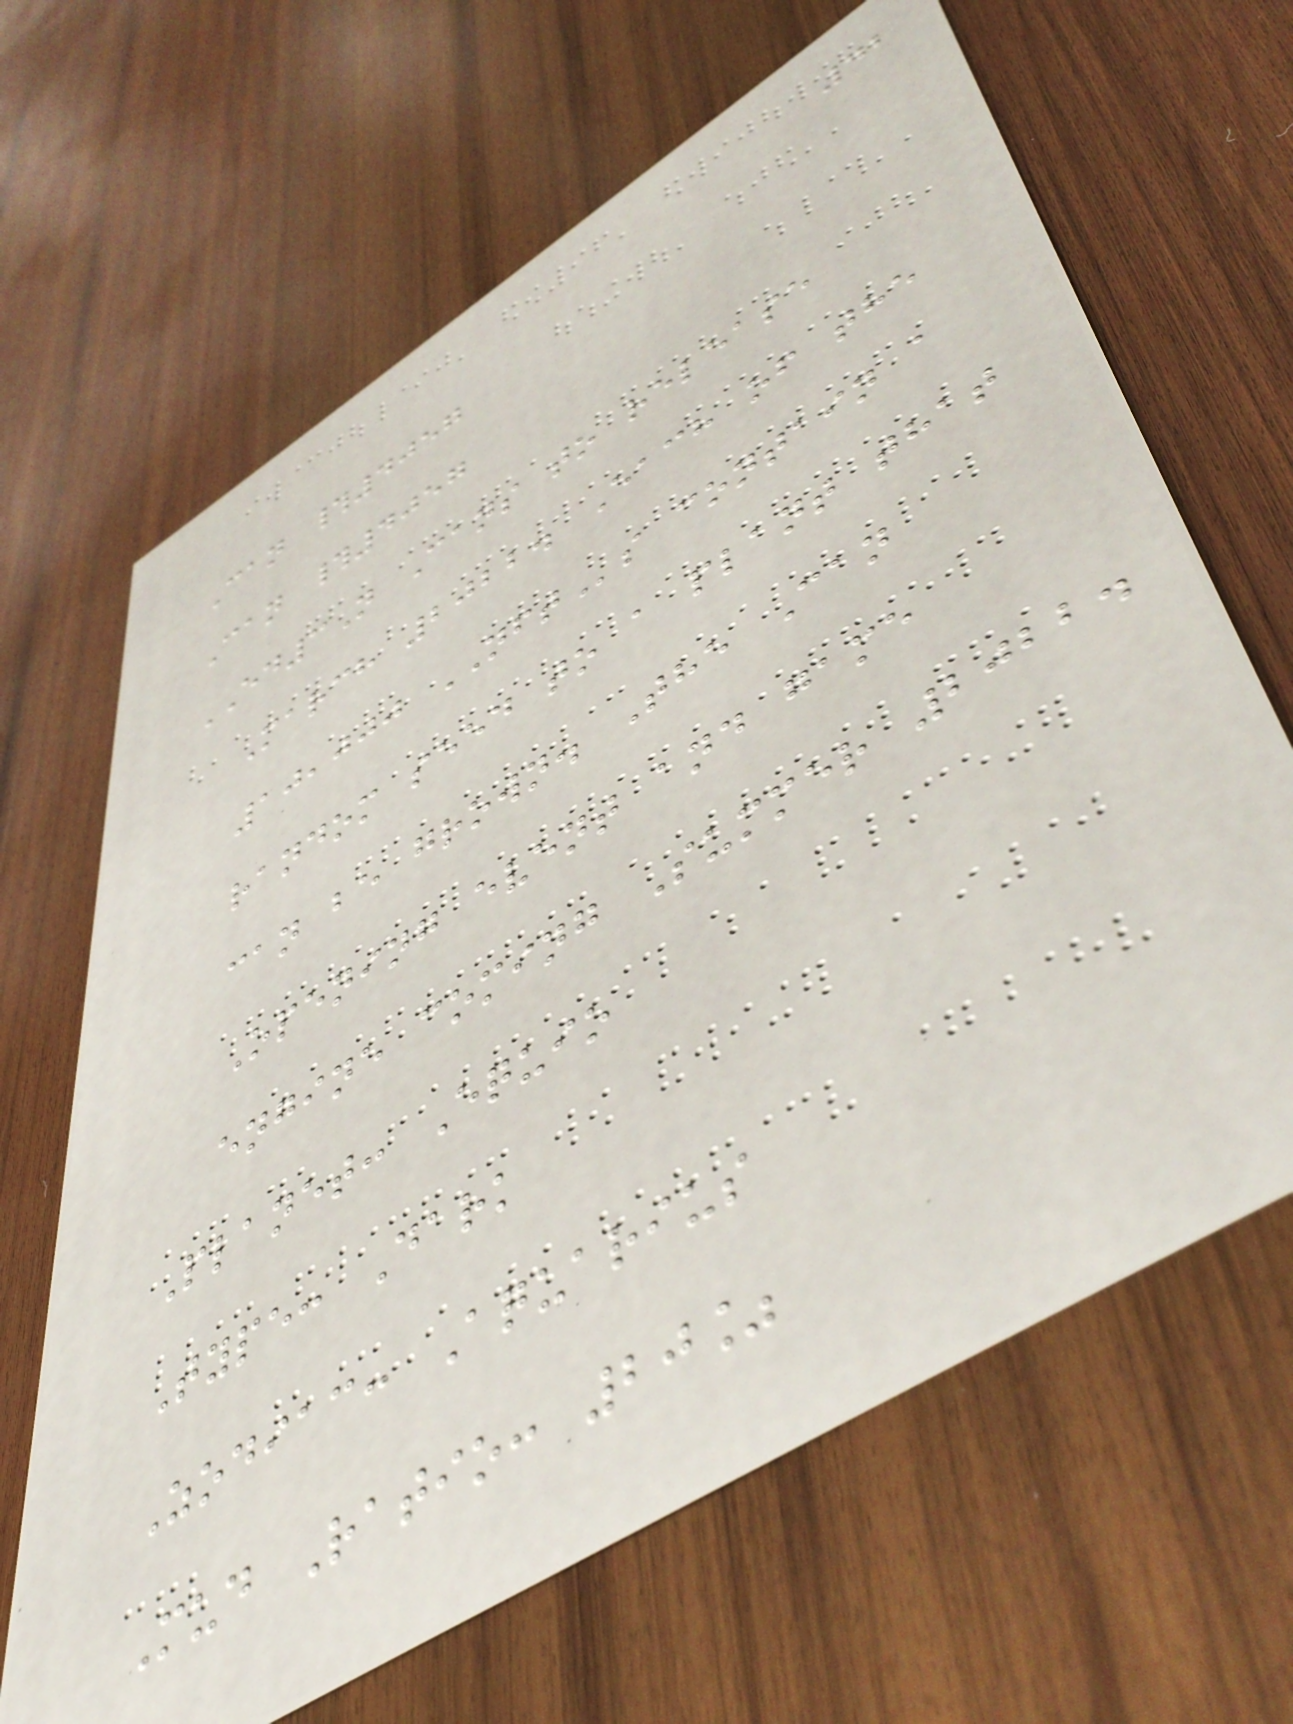42
Can #4057
Can #4057
ED3N Cans to release
March 2022. Each of the
10,000 NFTs contain a
random seed to a plant that
can be grown. The Can
Opening event and game
engine coming Summer 2022.
Planet: Equio
Type: Dark
Zodiac: Aquarius
Mud Ratio: 20%
